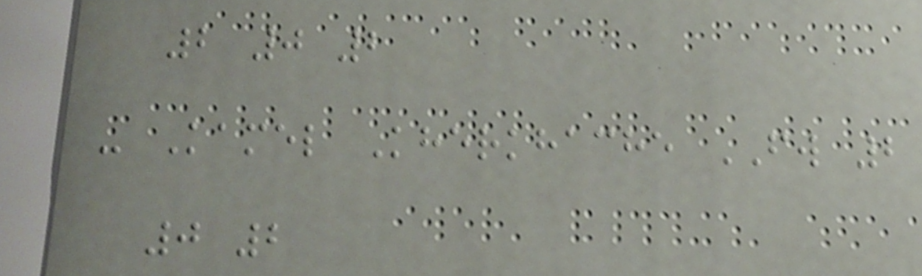2 0 2
- Kamel Kherkhache FW 2
0 2
